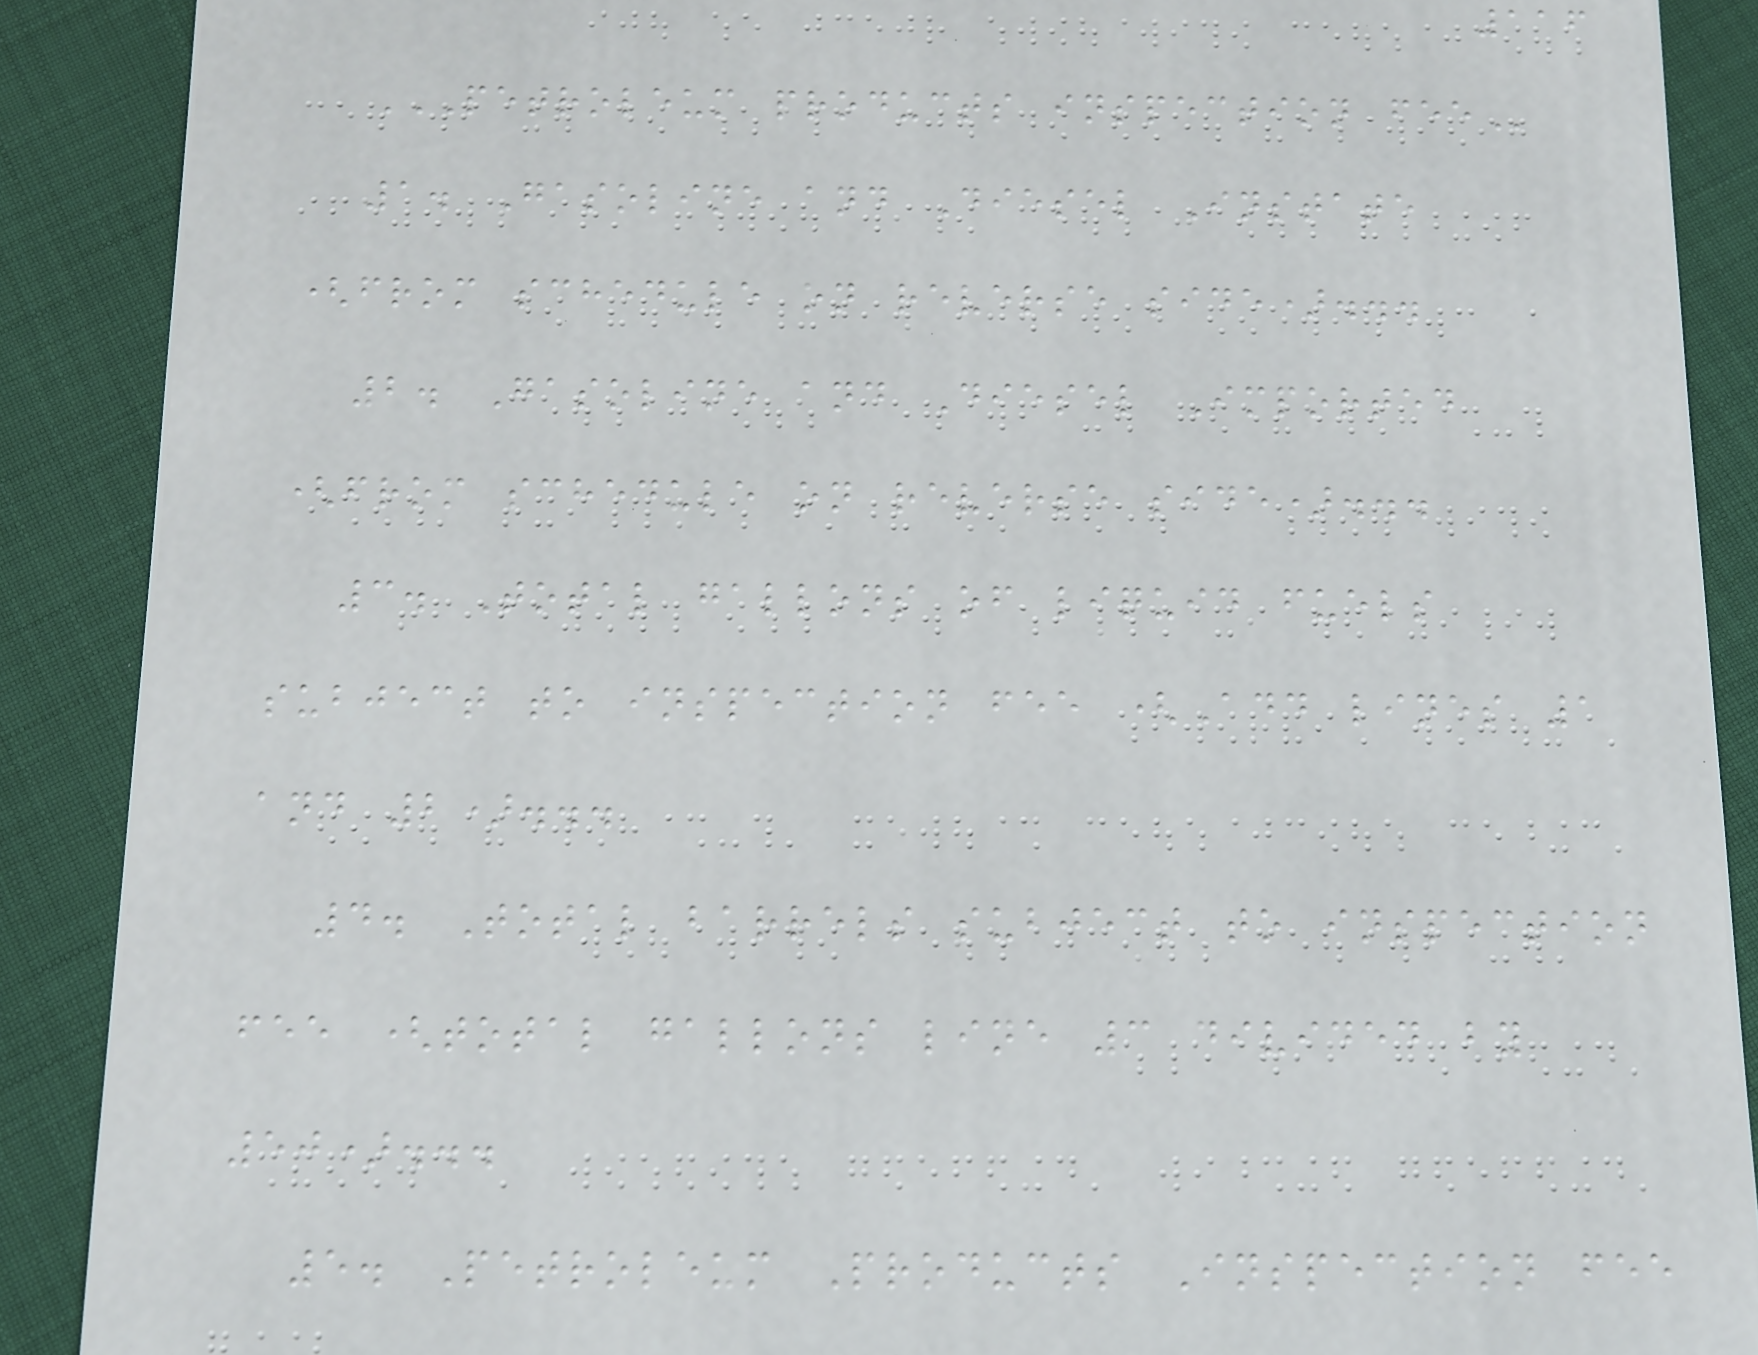116
PETROLEUM PRODUCTS INSPECTION FEE
1. Gasoline and Diesel Instate
(from schedule on reverse side)...
2. Gasoline and Diesel Imported
(from schedule on reverse side)...
3. Total gallons of liquid fuels
subject to inspection fee (Add lines 1
and 2)...
4. Total barrels subject to inspection
fee (total gallons line 3 divided by
50)...
5. Petroleum Products Inspection fee
